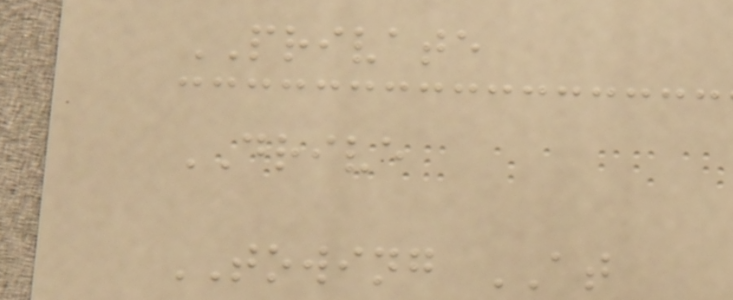PRIVATE
DRIVE
TOWING AT
